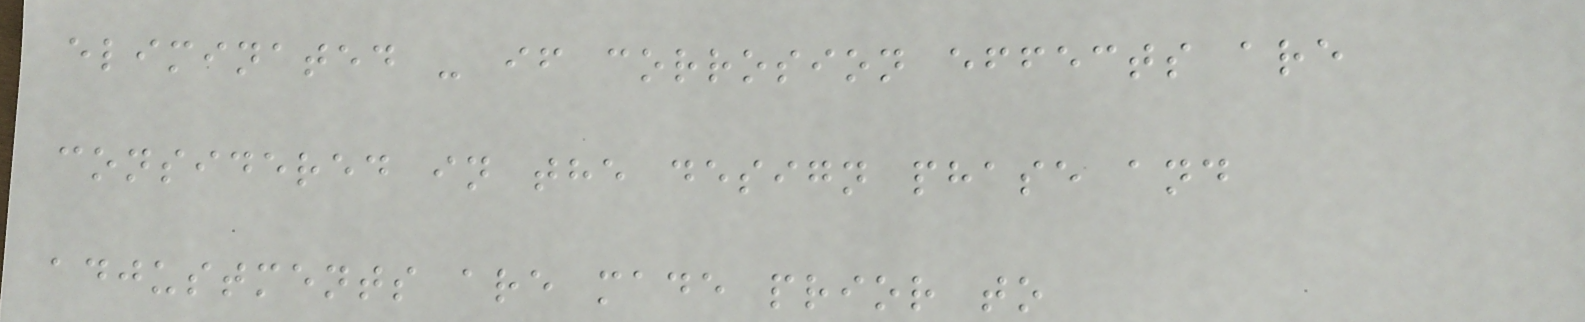eliminated - if corrosion effects are
considered in the design phase and
adjustments are made prior to
